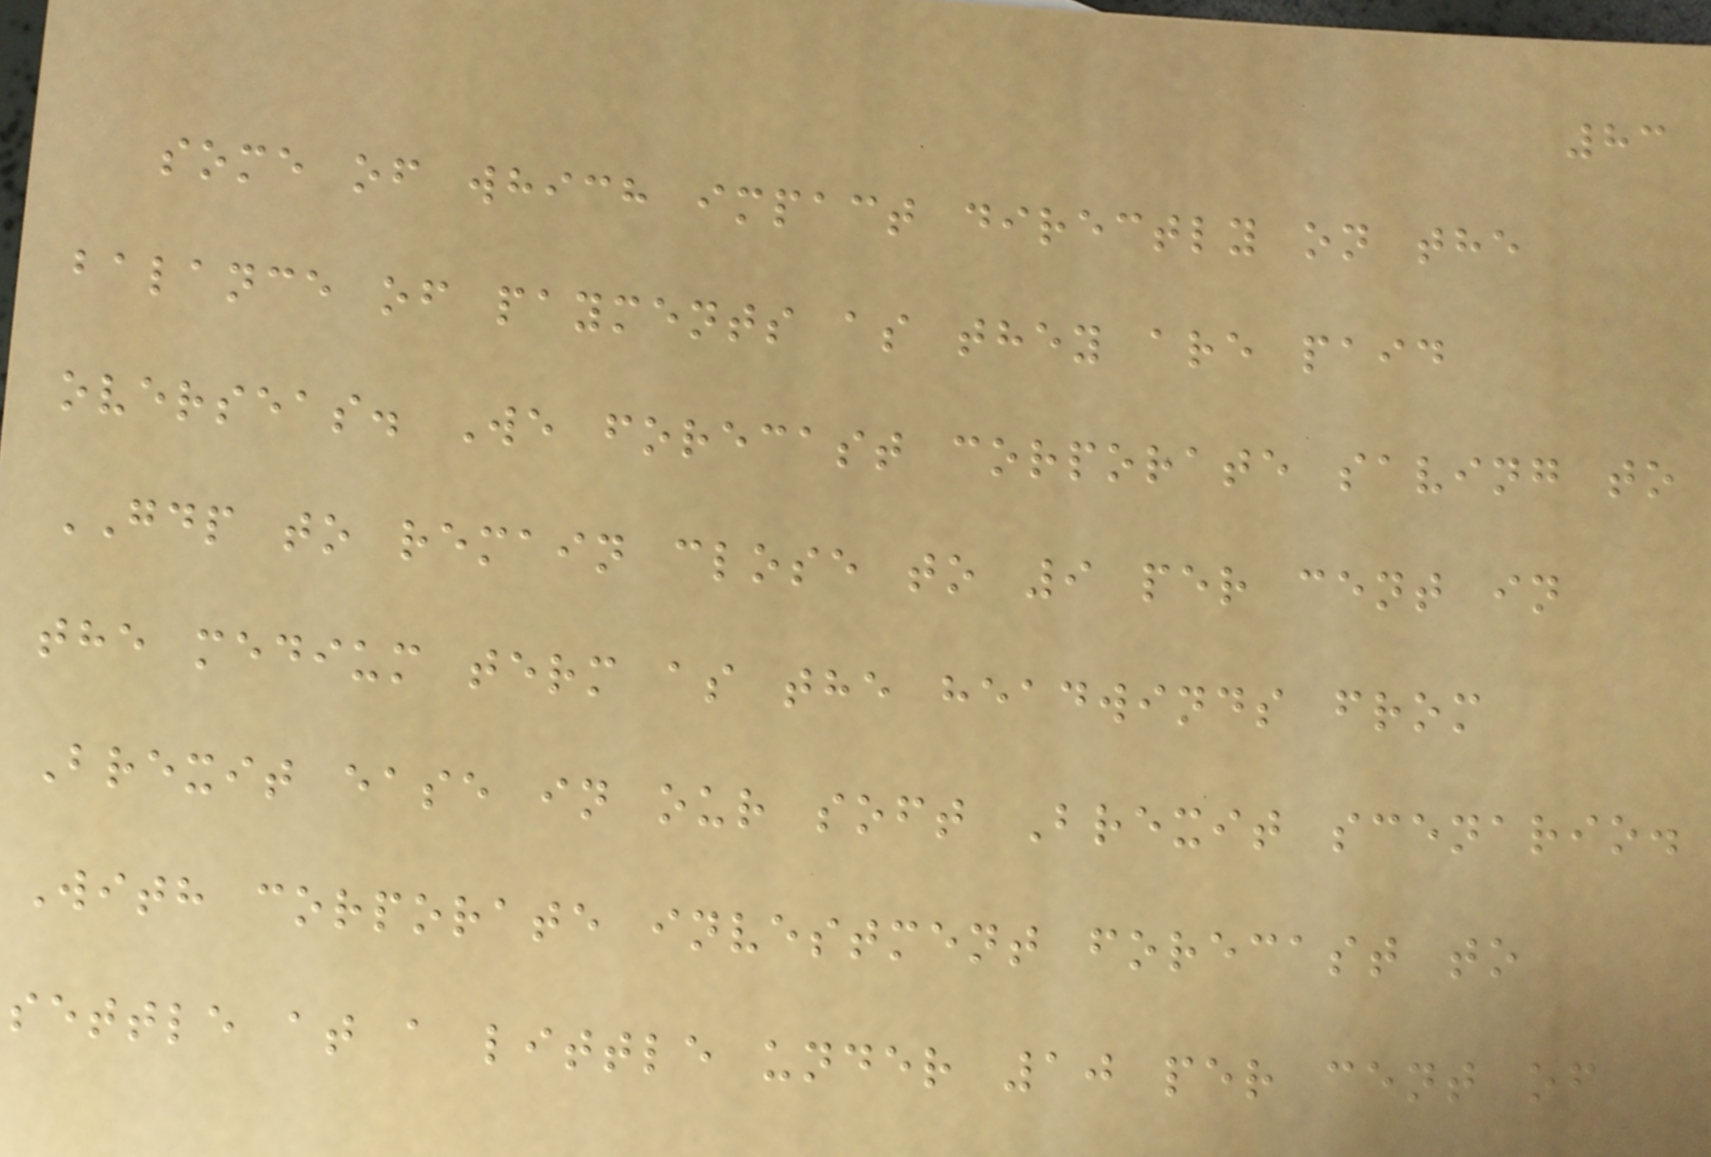83
some of which impact directly on the
balance of payments as they are paid
overseas. We forecast corporate saving to
GDP to remain close to 9 per cent in
the medium term as the headwinds from
Brexit ease in our soft Brexit scenario.
With corporate investment forecast to
settle at a little under 10 per cent of
